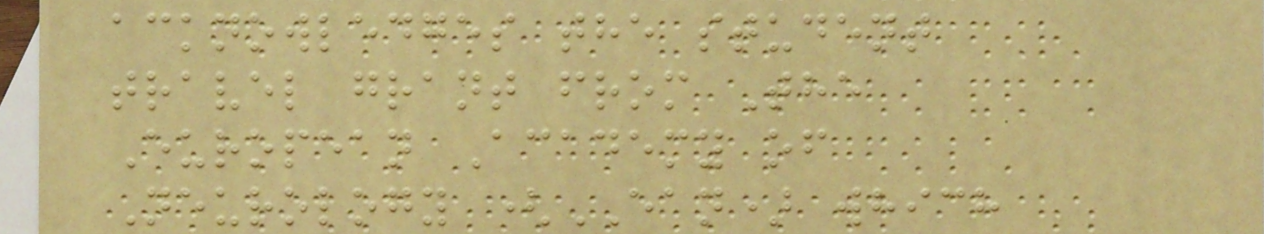acknowledges the student
travel grant from The
European Academy of
Neurology (EAN) which
